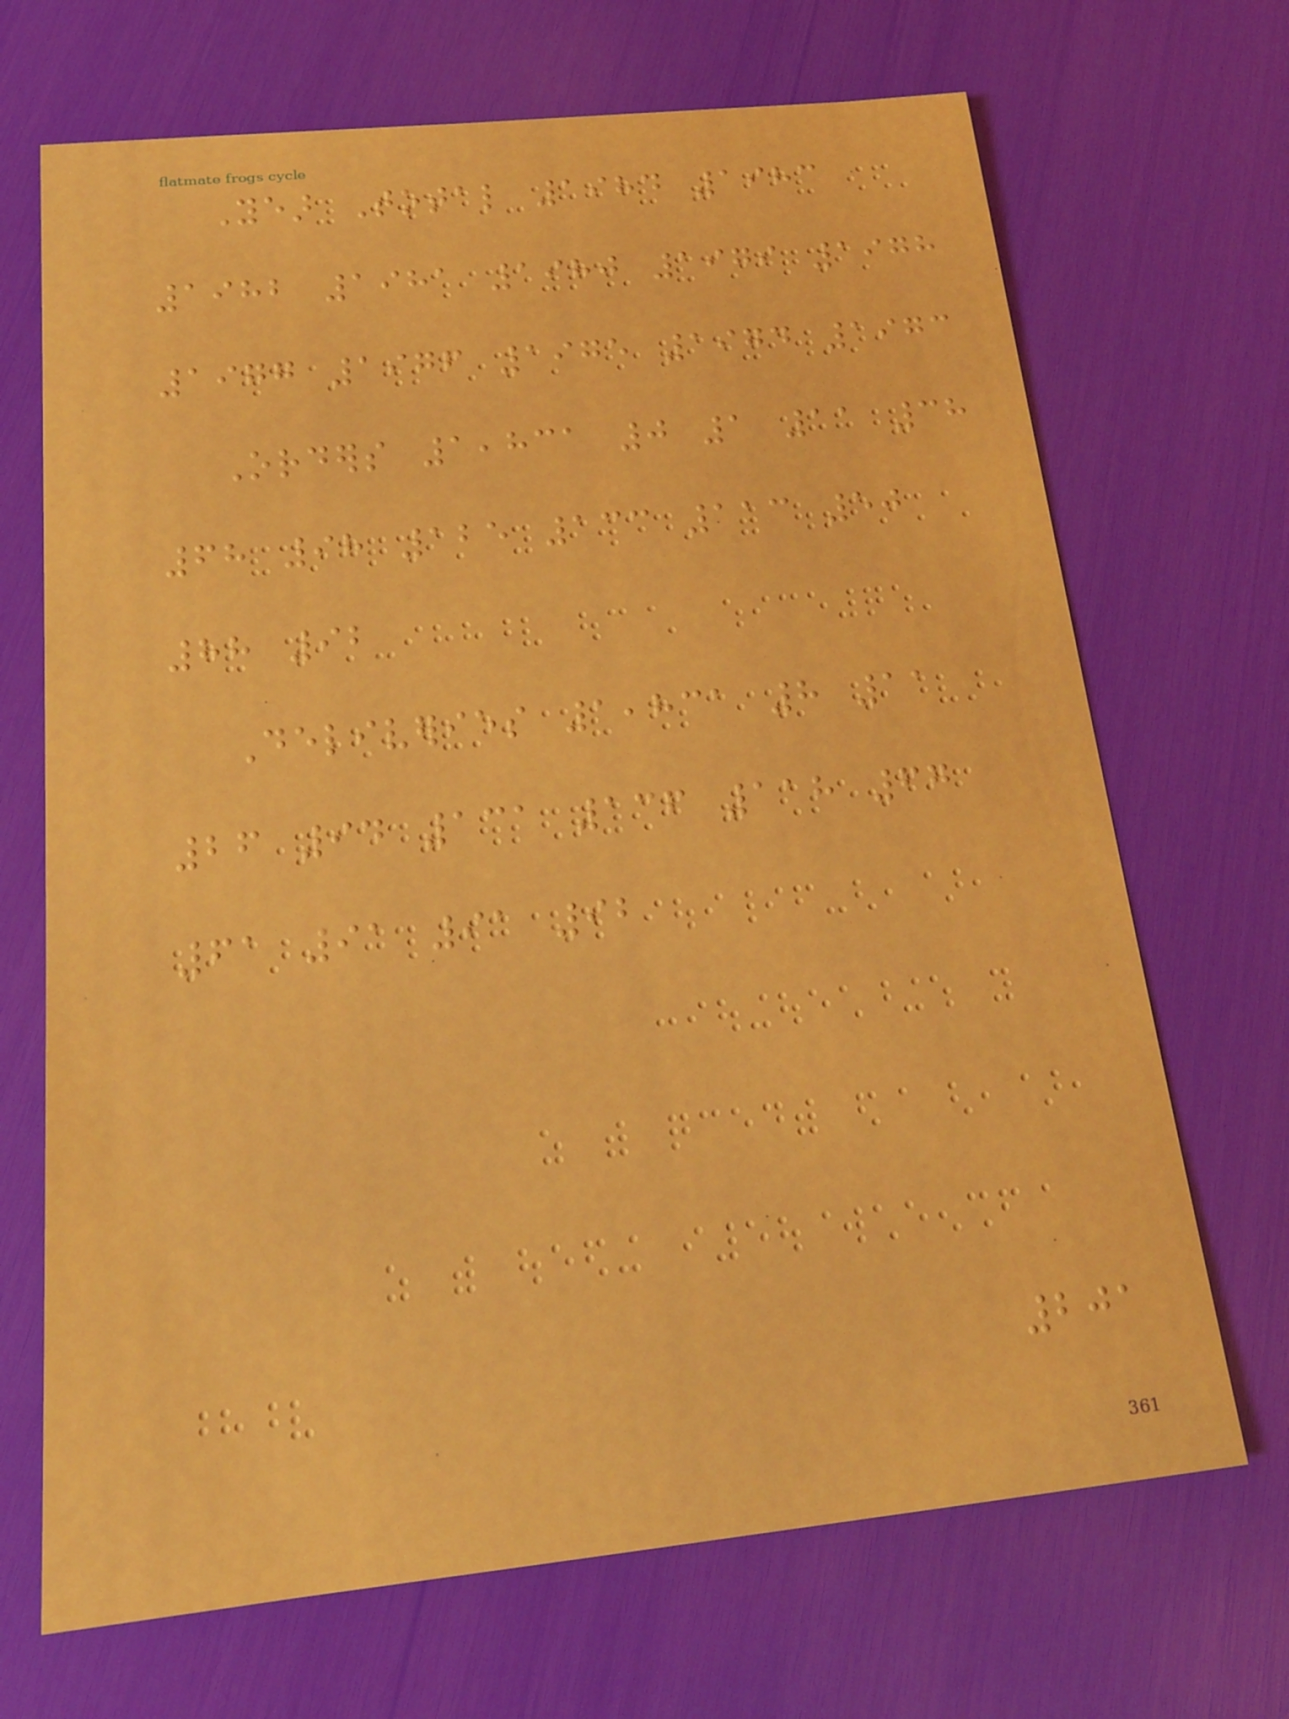Year Total 1984 1983
1982 1981 1980 1979 1978
1977 1976 1975 1974 1973
Orders 1,831 0 1 11 38
68 98 125 133 113 50
88 92
Deliveries 1,831 8 11
26 94 131 136 118 67
61 91 91 92
201
